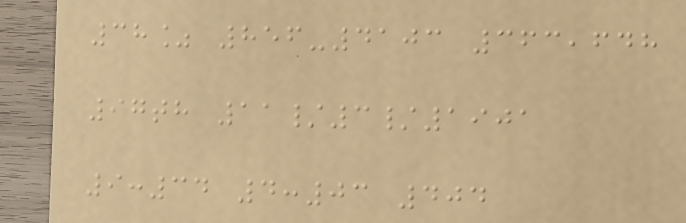38% 856-4103 363,648
97th 11/3/1901
9:34 4:03 404
